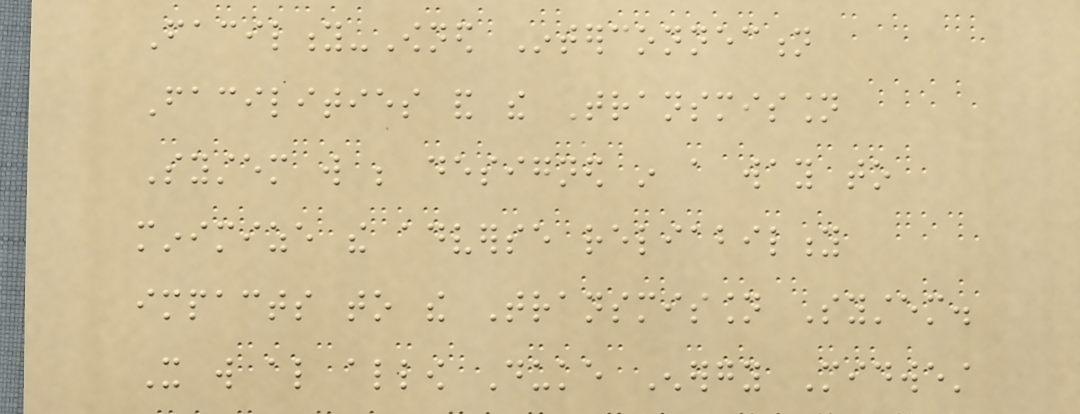Facility-Owned Interconnection
Facilities and the Transmission
System will be designed in a way to
minimize the adverse reliability
impacts to the Transmission System.
It will also allow Duke Energy Midwest
